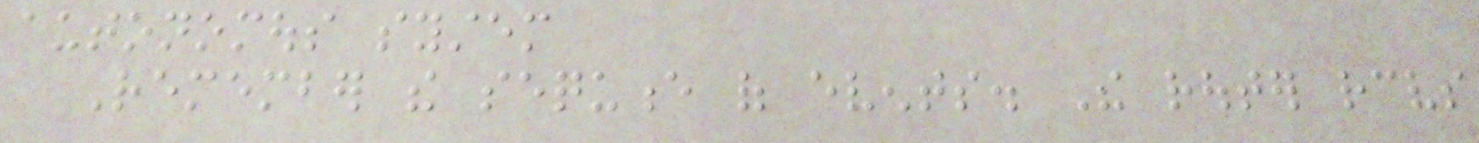autonomous system
Remember the sequence of events. The router receives
